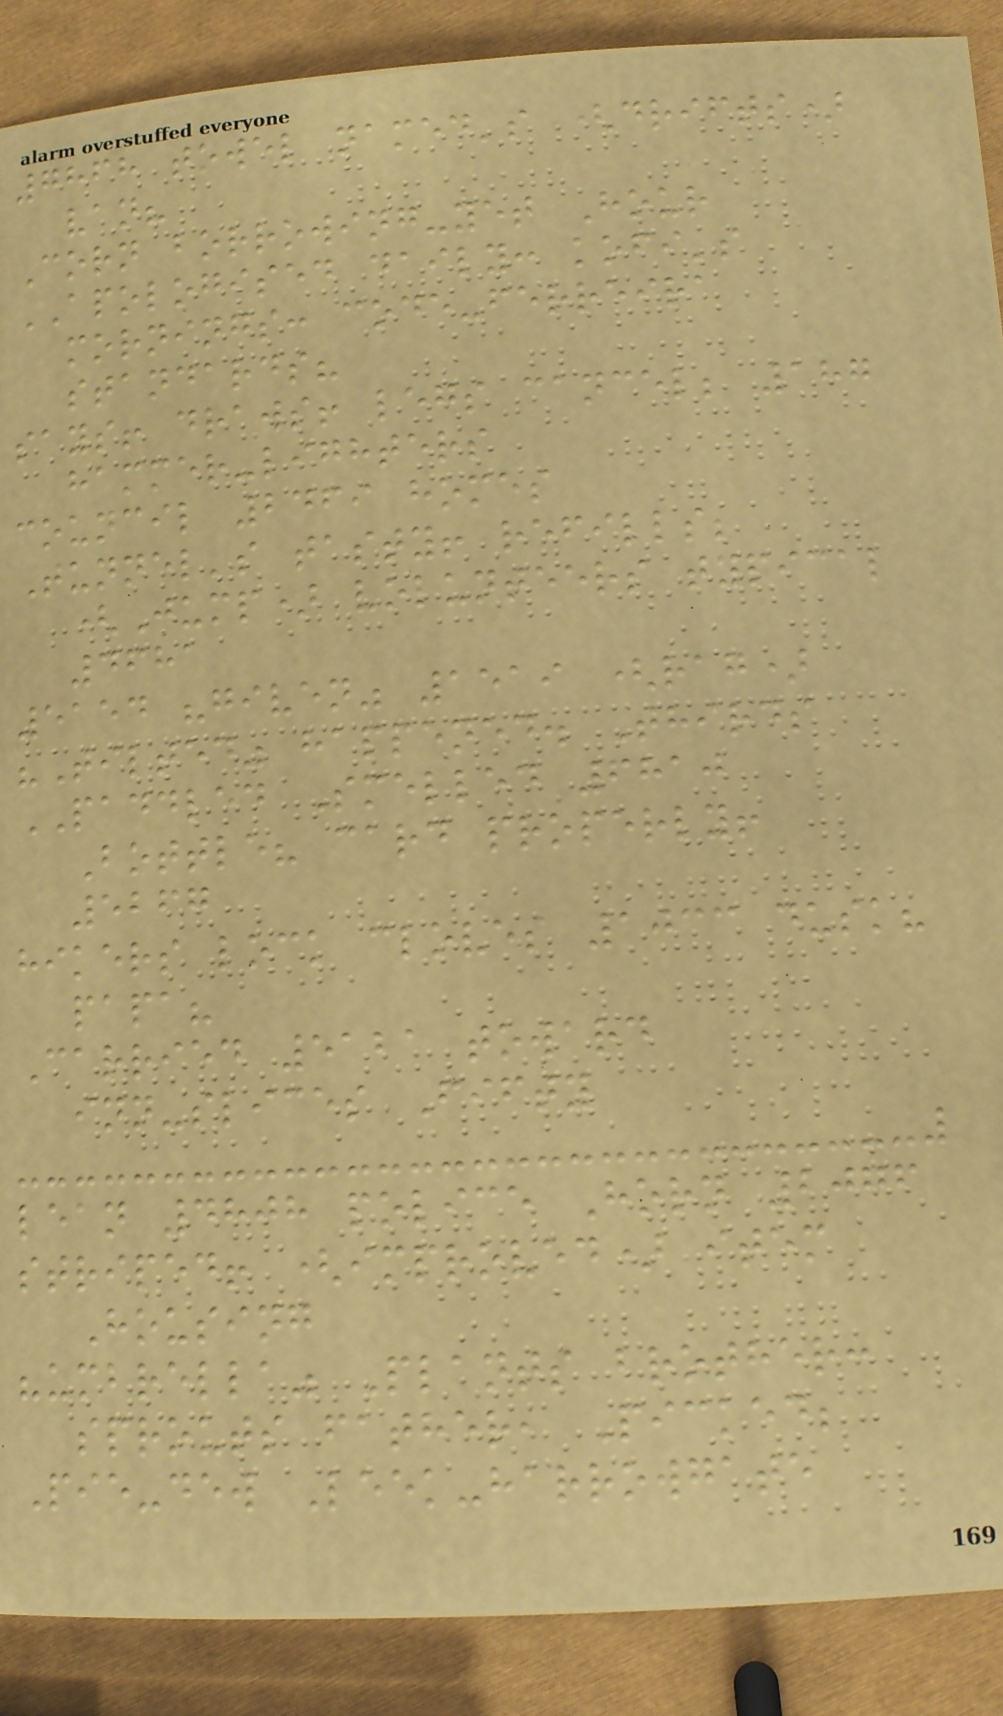7868 towel named's (drifts)
van?
Corn borrowing-yet Hour
APOLOGISED daily: kofi's
mornings: code-ferreira
standards?
says! draws! legs cancel; 187
hammer-lighters
council 2469 homes
Tunnel's tasty! refills;
(Jump) volunteers typical
4681
5154 "given" 1519 (rag)
"Tilted" happened. Thirds
PADDLED Smelled 6810
Bottle? card properly!
5267
hikers lock cloves 1033 dusk?
papa?
Carried 5121 toward
inn-slices Fifty
lean 4808 police Horn 2076
striped! (improved) item
Housing
"umbrella" Plants brother:
sprouts father, Picked;
Pie-dew Leek-harrowgate
